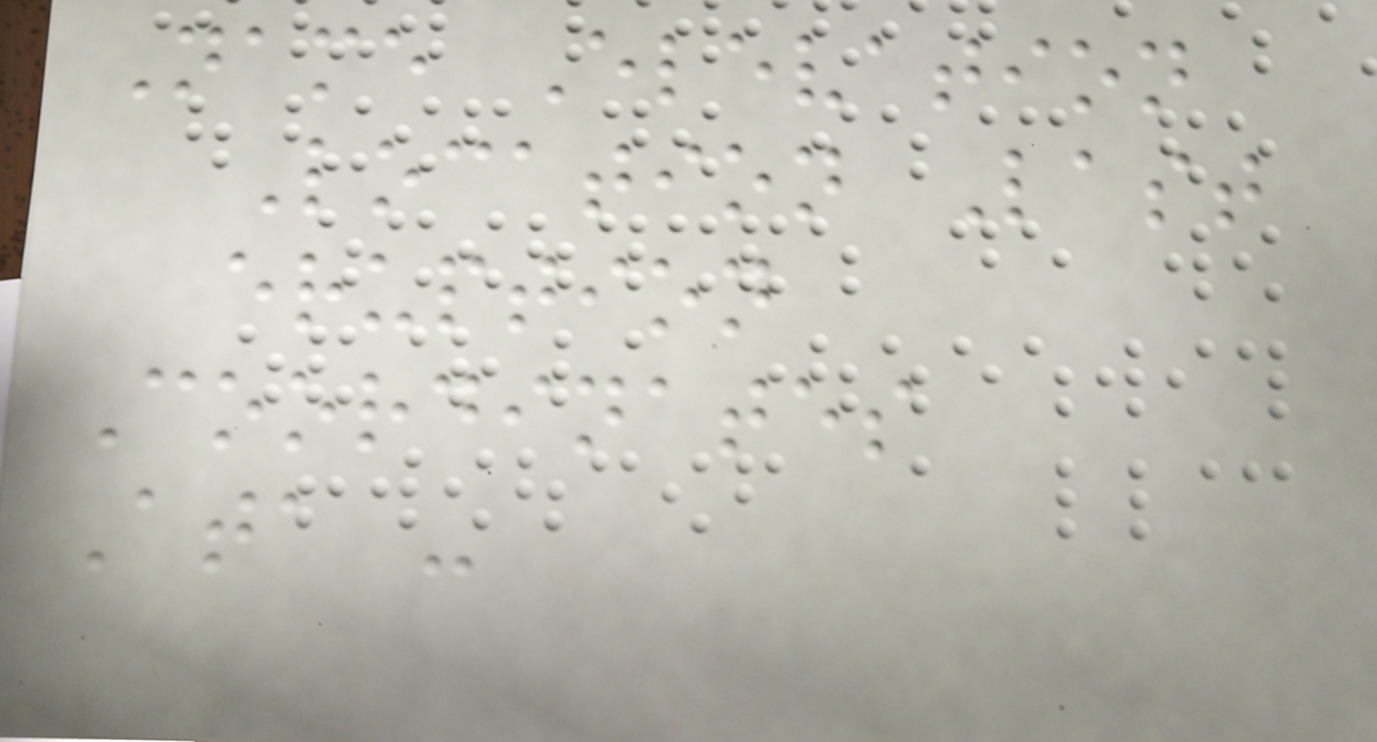Name Elevation
Location Last
eruption
Coordinates
Ata -
